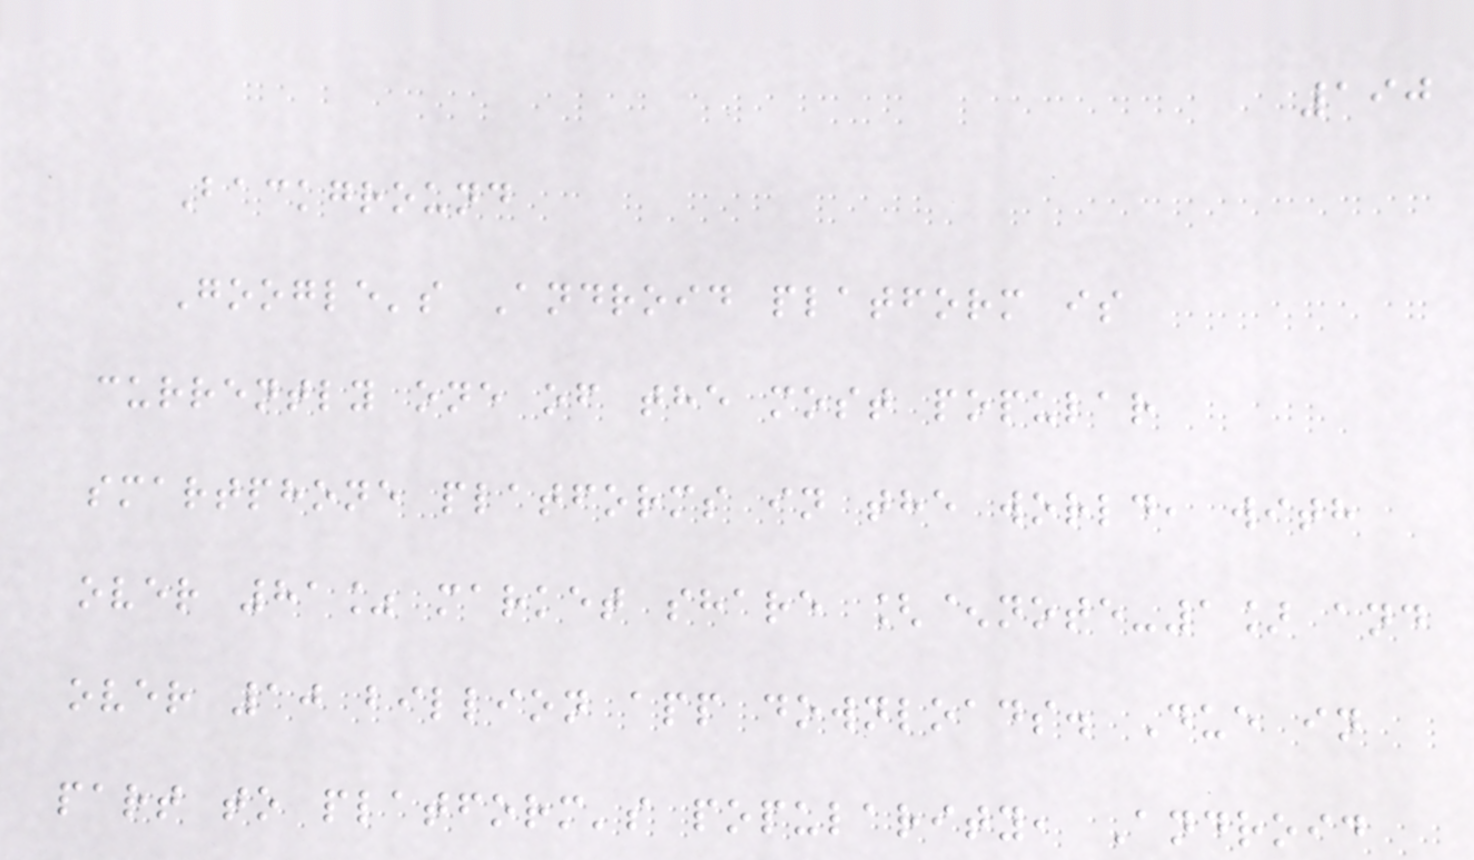190
Background
Google's Android platform is
currently one of the most popular
smartphone platforms in the world, with
over 81% market share [^note-1] and
over 10 billion app downloads. Due in
part to platform's popularity, Android
